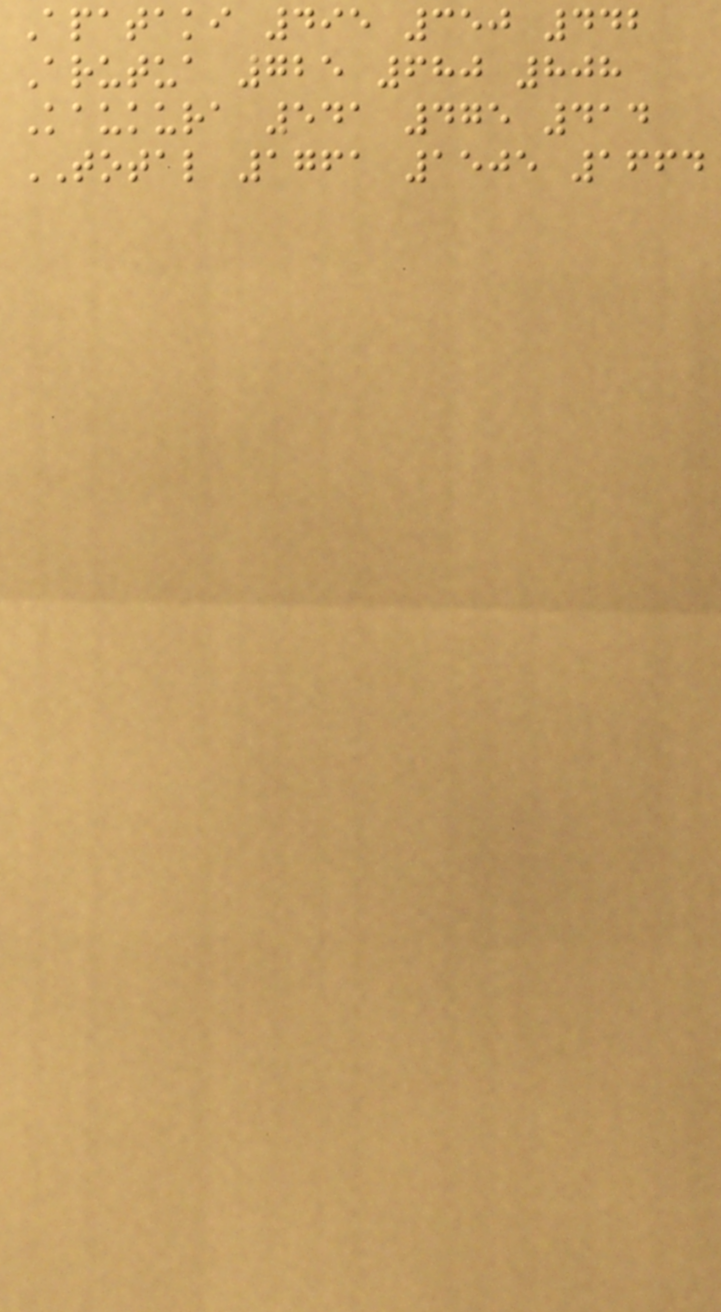Apataki 495 350 442
Arutua 725 680 808
Kaukura 541 475 414
TOTAL 1761 1505 1664
